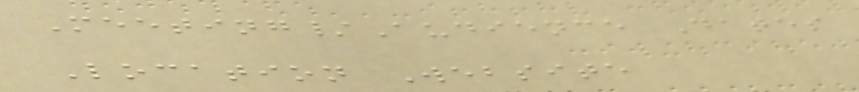Meeting/Audience Dates
Location Website
